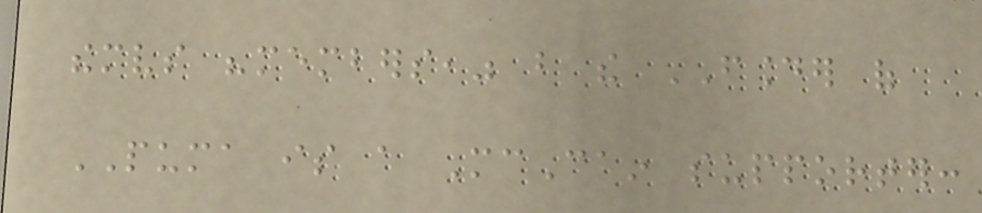themselves "members," but the FOUNDER of
PUMA is a McCain supporter:
